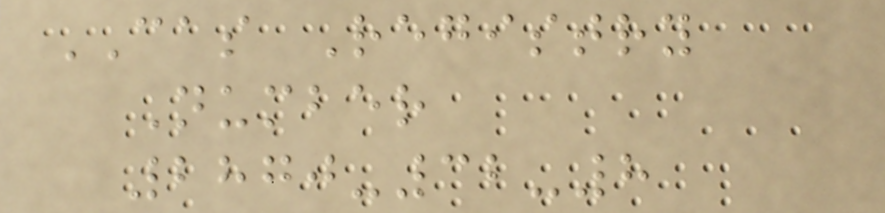CAS Registry
Number
2870-32-8
